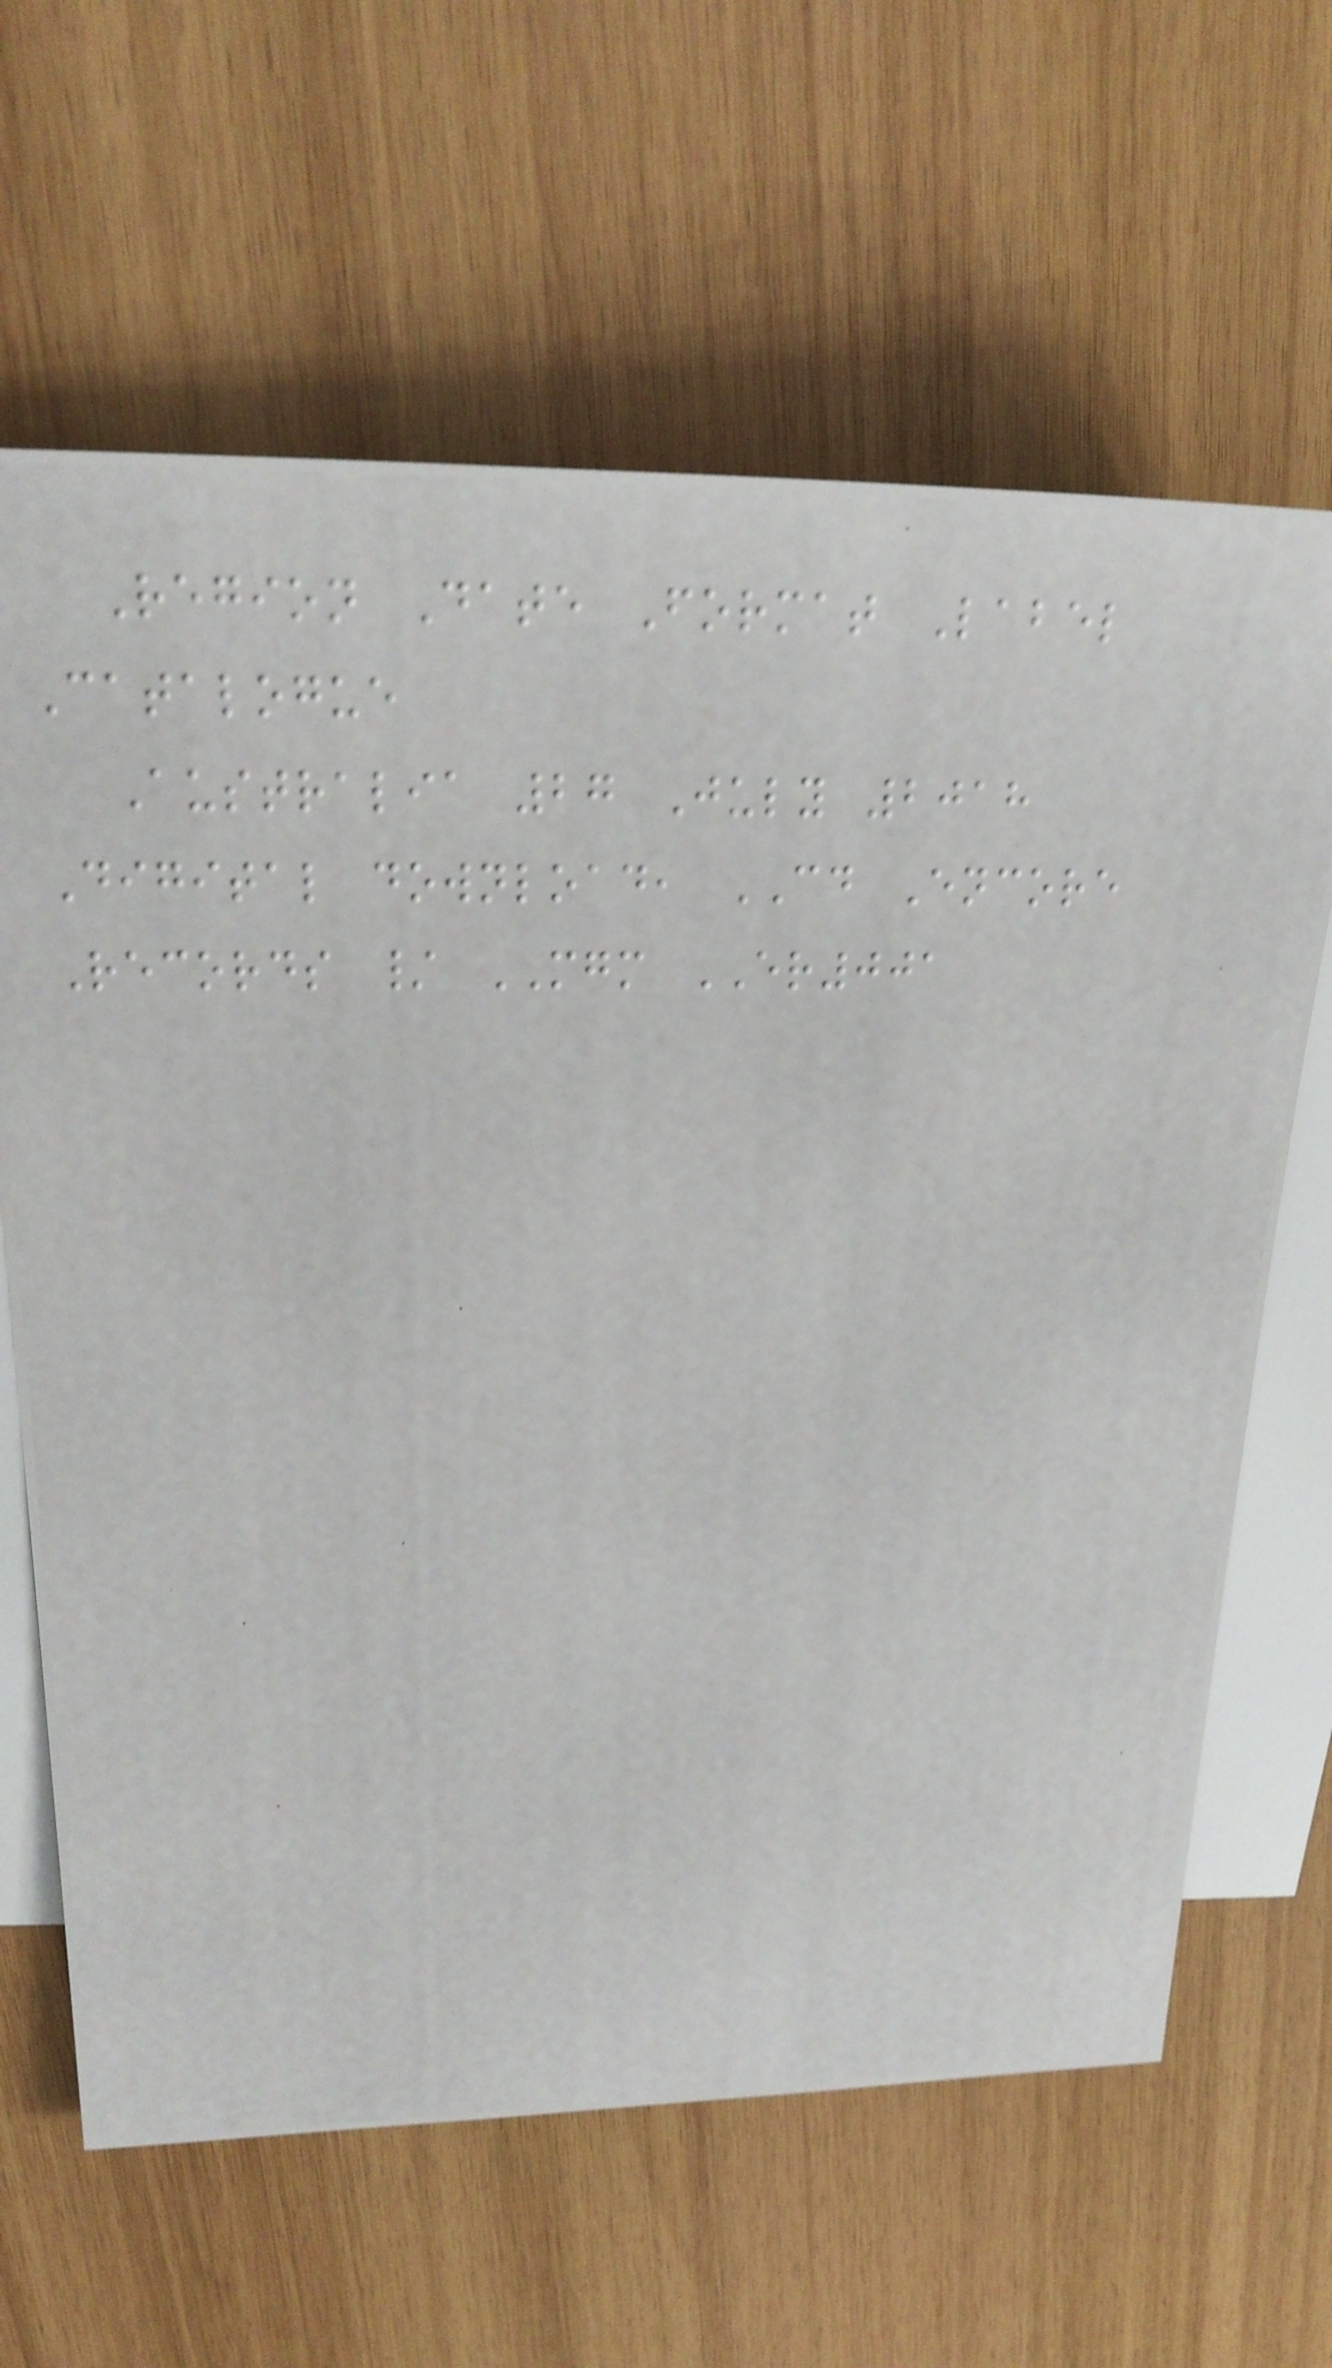Region Date Format Label
Catalogue
Australia 27 July 2018
Digital download, CD Encore
Records / MGM ER001
